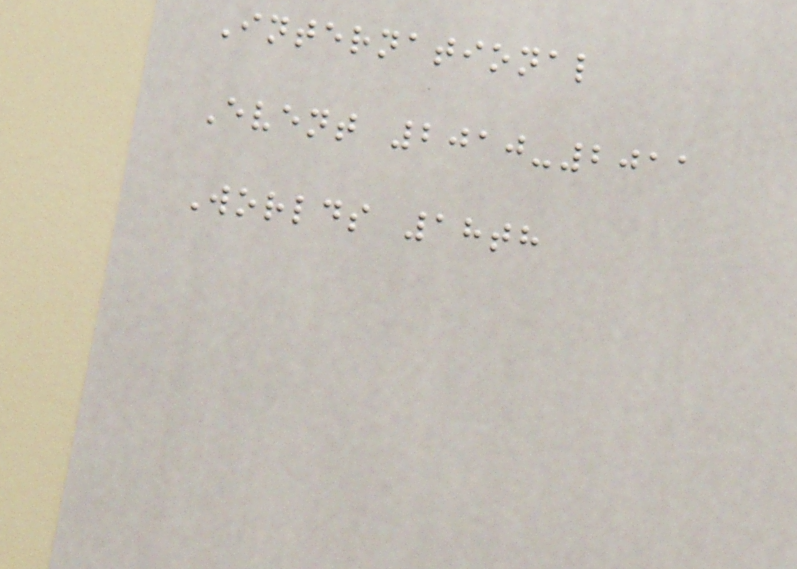International
Event 2010-2011
Worlds 18th
